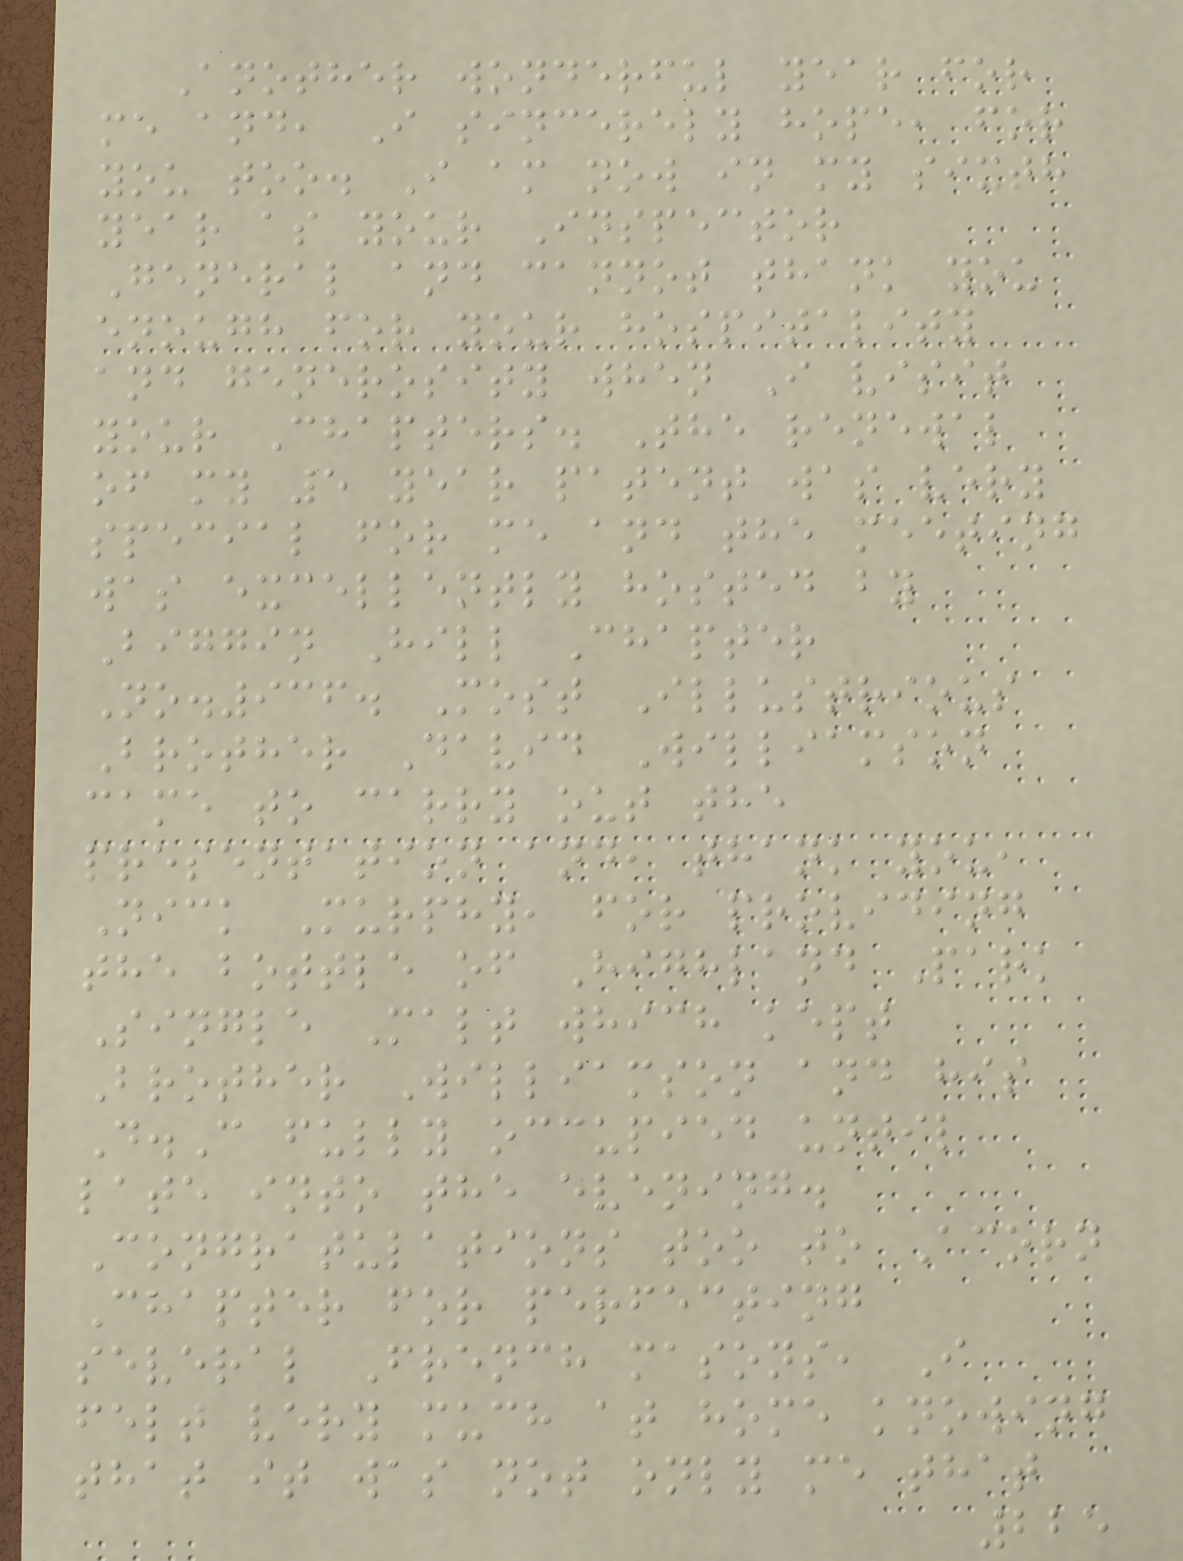Another wonderful year for
me and, I sincerely hope, for
you too. I am now in my sixth
year as your Inspector
General and cannot thank you
enough for your hospitality
and generosity when I visit
your Chapters. The renewal
of my 5 year patent was very
special for me and the meeting
was excellently hosted by
Biggin Hill Chapter
No.936. Most Illustrious
Brother David Williamson
came to carry out the
presentation and, thank you,
Nick Murphy, for providing
the bottle of Highland Park
Single Malt which kept
Brother Williamson and his
D.C fully occupied until
late into the evening.
Congratulations too to Acorn
Chapter for perfecting
several French masons, I
felt very much at home knowing
that it was not only me that
225
